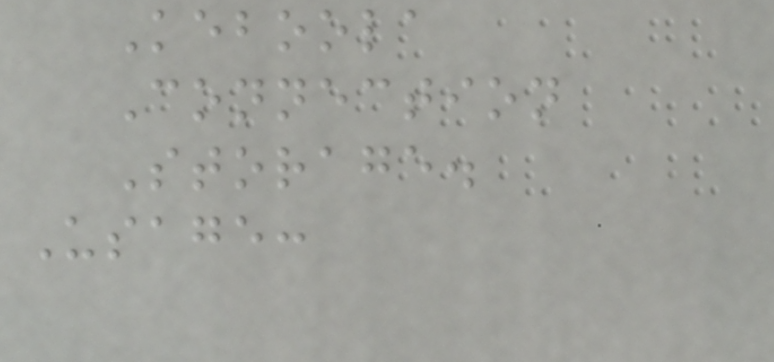Keboola
Connection
Storage.
Usage:
